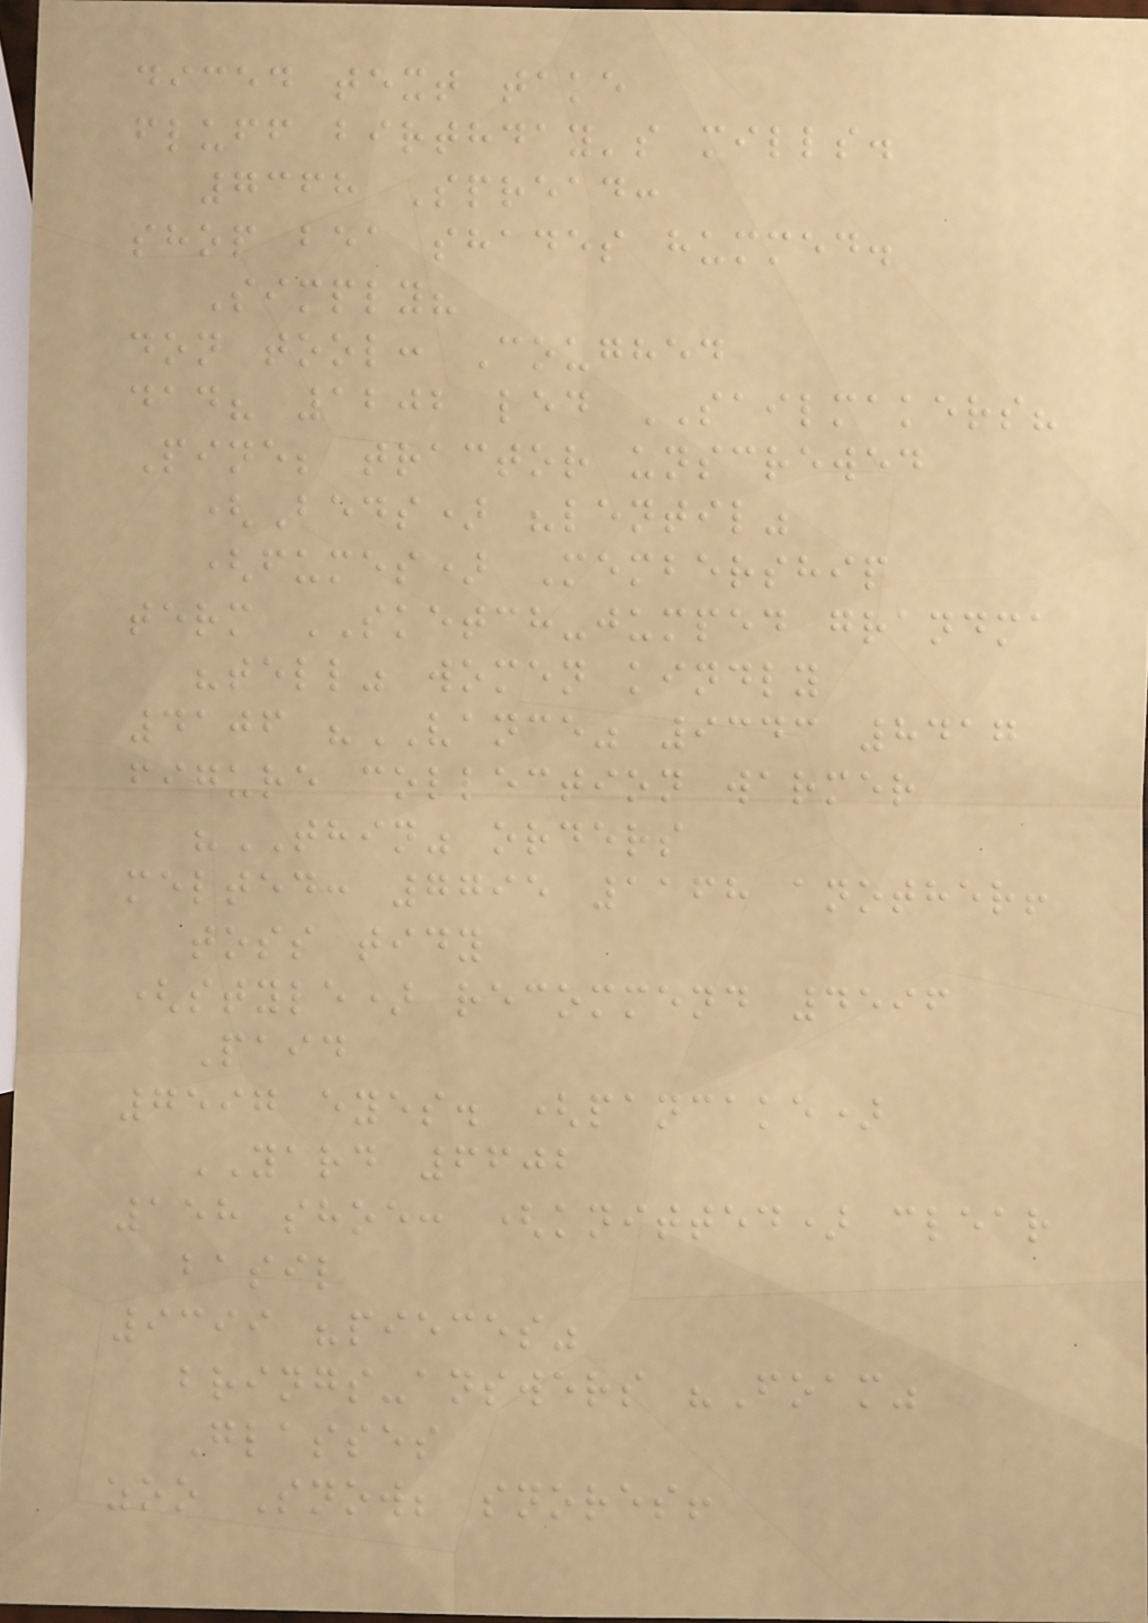diced text take
fluff birthday's mills.
7368 Spread:
shop bea shades hummed.
Simply?
don tool: Coughed
dad? 1202 led SAILMAKERS?
Pine; tractor unscrewed
(Beds) "lentil"
(fumes) Membership
term SKETCH-jumped grandma
"tell" women kindly
4106 "VANCE" 9343 8417
figure collection warmer
"THIN" orders
melted: 7795 1168 another!
toss tidy
(style) recommend 4596
Paid
7597 eyes. (pancake)
YARD 6602
158 shoe: (knitted) clear
basil
9399 "pieces"
brings-answers "Foam"
Glasses
zoo Snow; snores!
